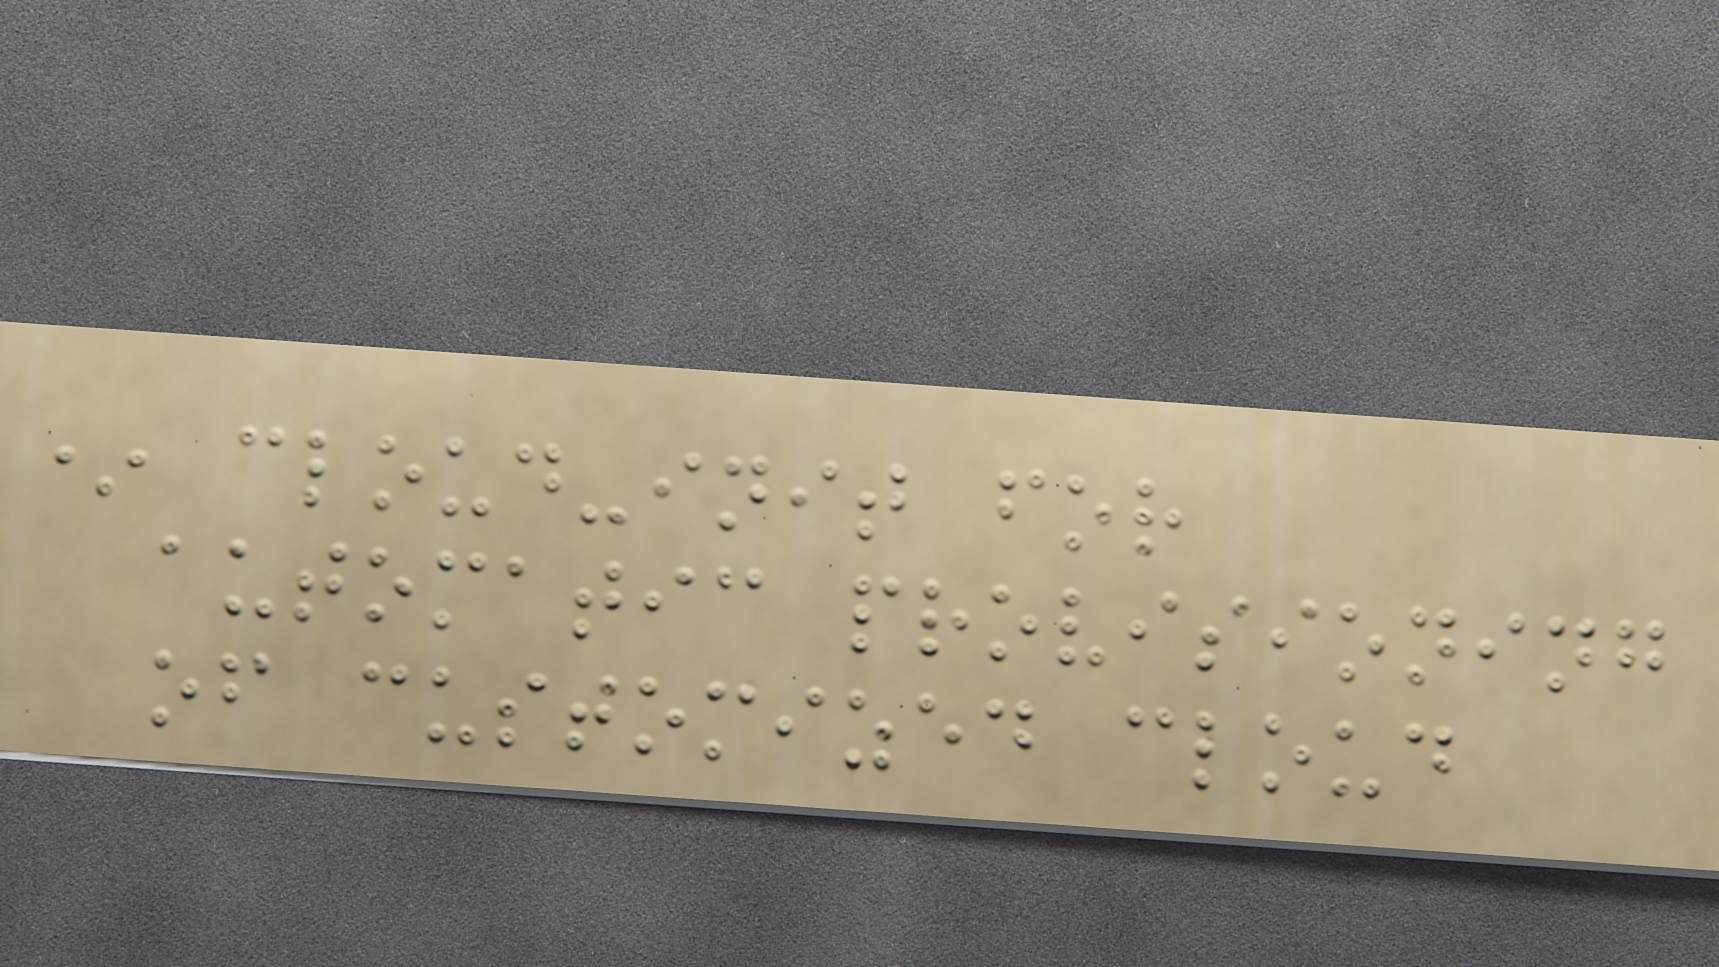* cloud-init for
automatic provisioning
of customized cloud
